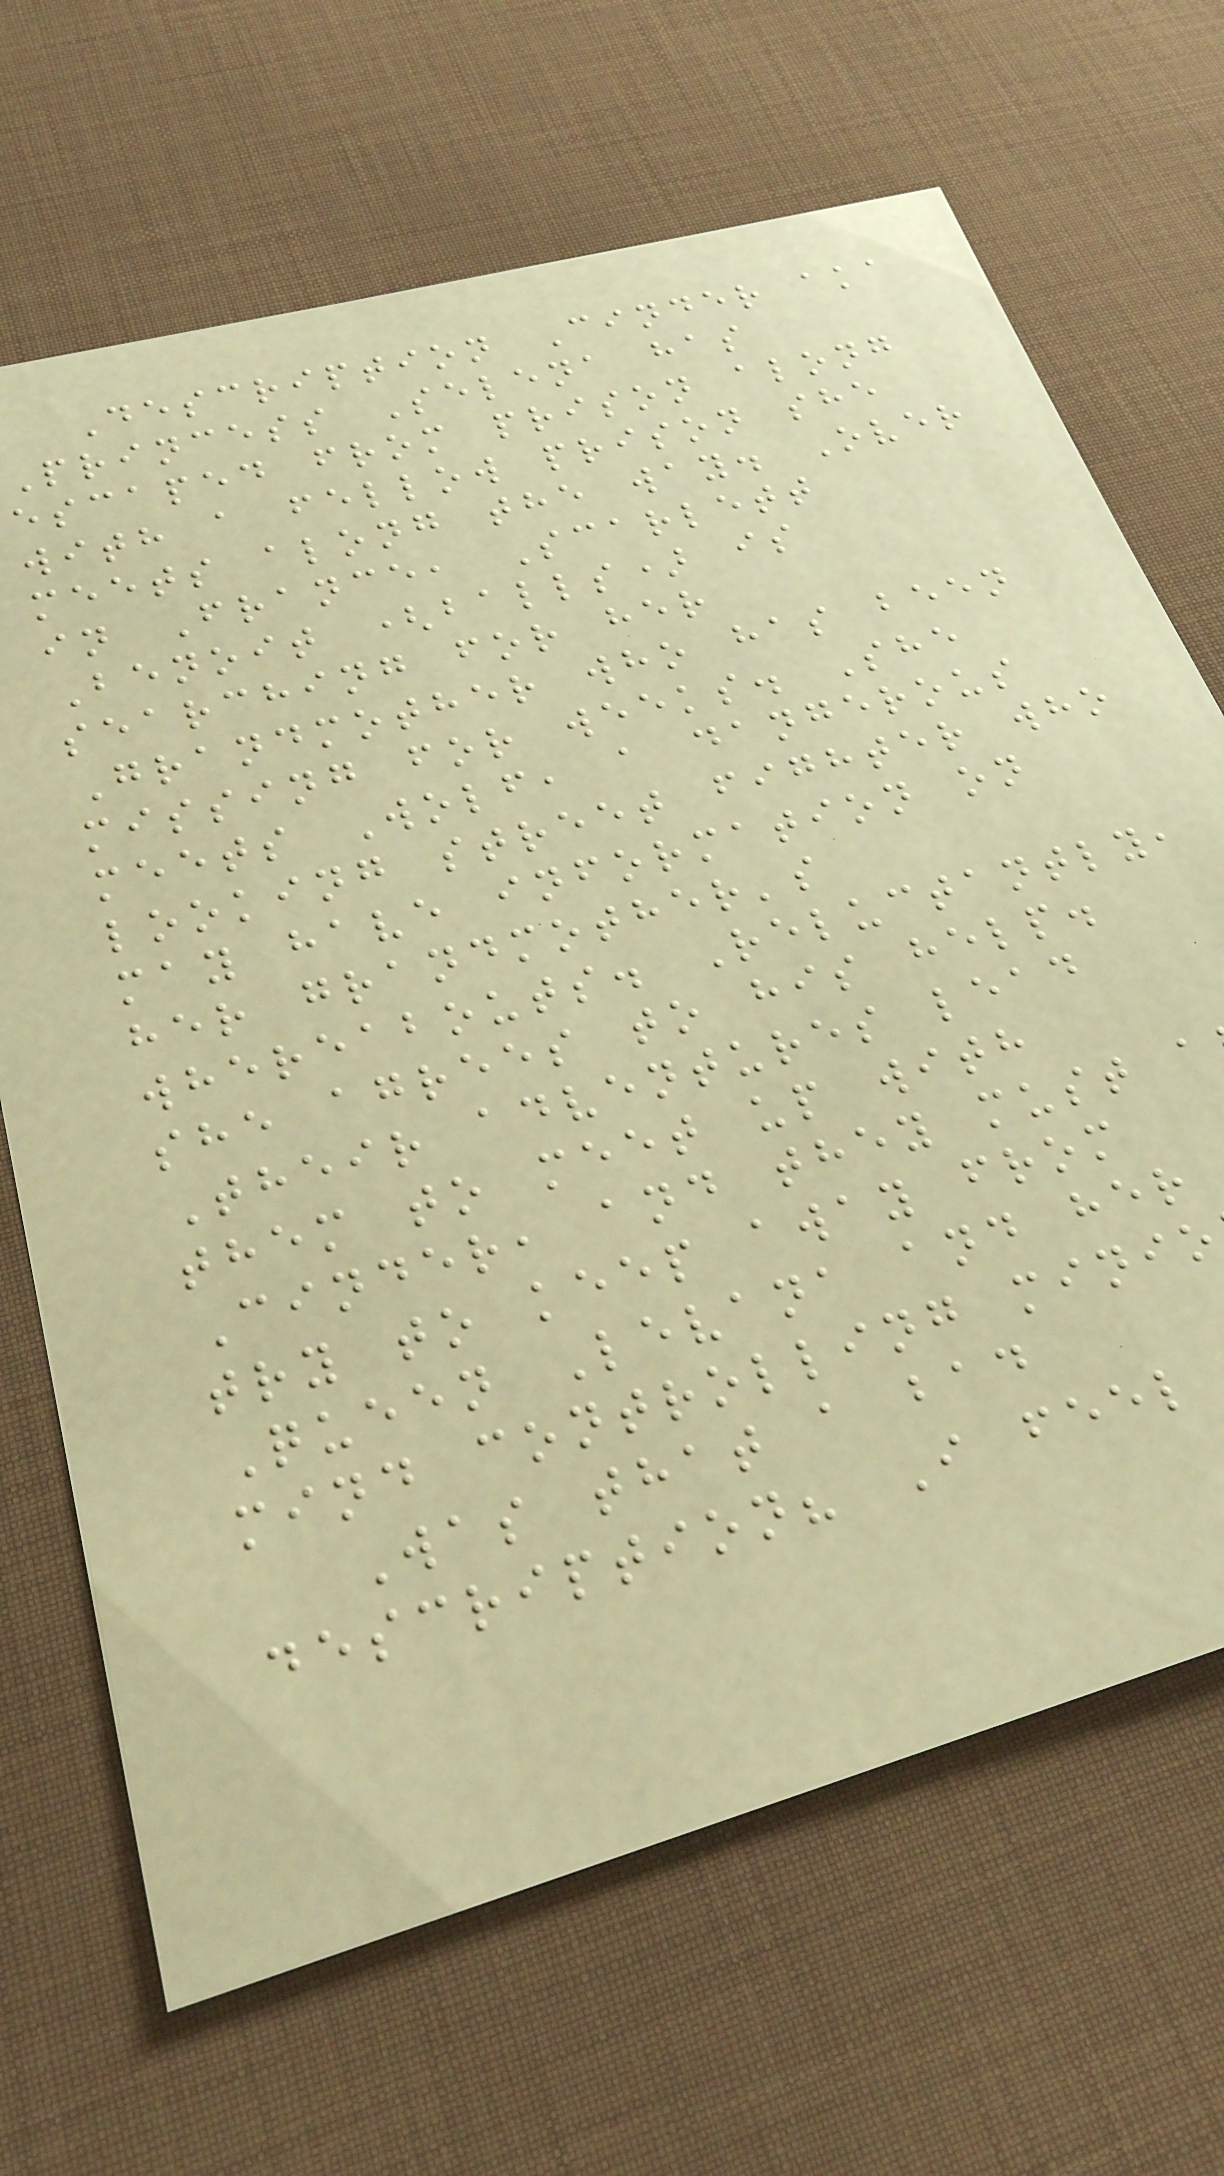Description Cinder aka
Princess Selena has
escaped from prison along
with a fellow prison she
meets along the way. Over
in France, Scarlett
Benoit (balls) is
searching for her
Grandmother who has been
missing for weeks. She
meets Wolf, a dangerous
looking street fighter who
may have information on
her grandmother's
whereabouts. Reluctantly,
she agrees to his help.
Their adventures lead
them to meet up with
Cinder, and they must a
try to keep away from
Queen Levana and her
mind controlling minio
Was that a bad
description? I feel
